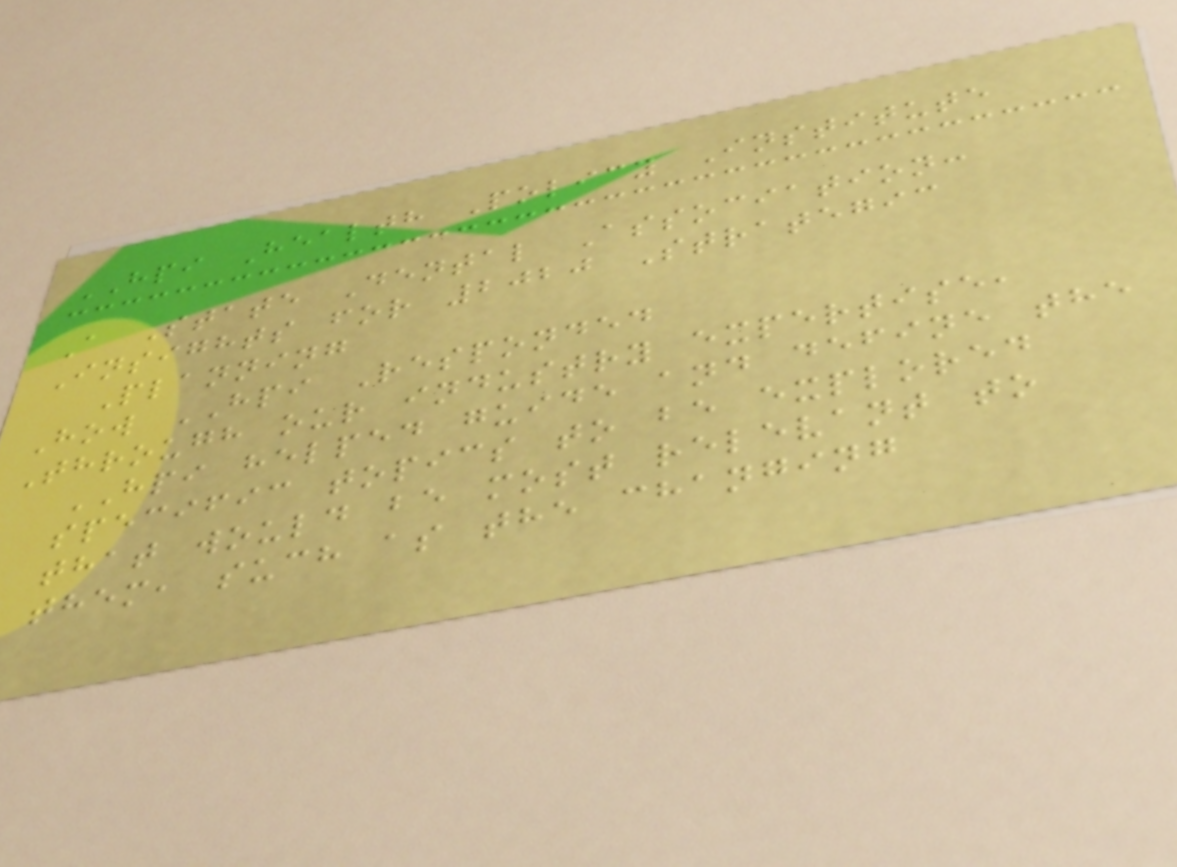HPI Health Policy Institute
A State Dental Association:
Insights for 2020 Strategic
Planning
How HPI Responded
Through our industry expertise,
HPI helped guide and define the
specific topics to be explored
that would be most relevant to
them, such as the changing
